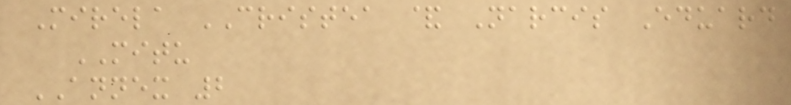Mirela CRISTEA & Narcis Eduard
MITU
ANNEX 2
